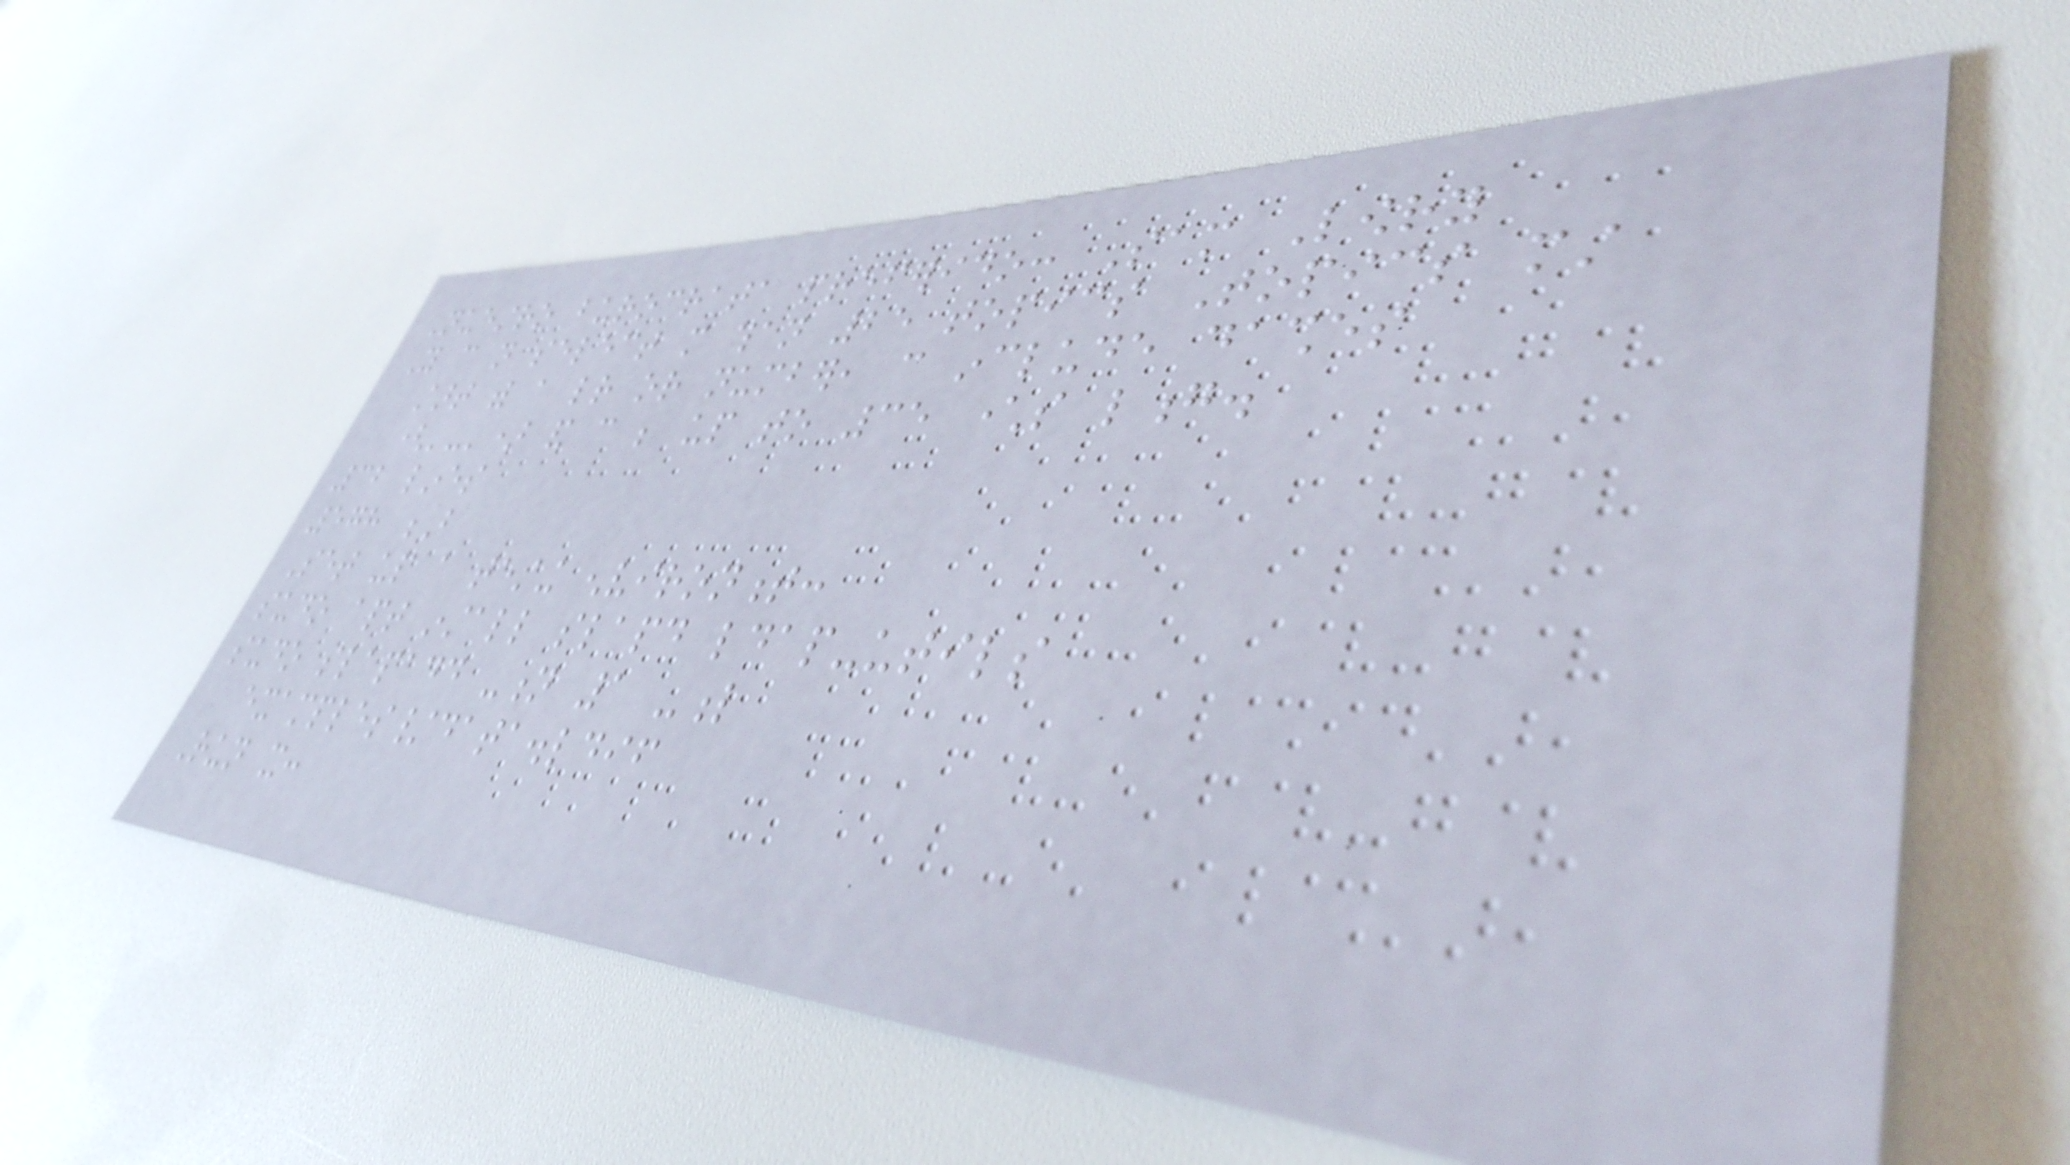Nuestro burocrata preferido: Sam Lowry
You can not select more than 25 topics Topics must
start with a letter or number, can include dashes
('-') and can be up to 35 characters long.
32 lines
578 B
Set up a testing environment:
sudo apt install slapd ldap-utils
sudo slapadd -n 1 -l
examples/data.ldif
Run it:
